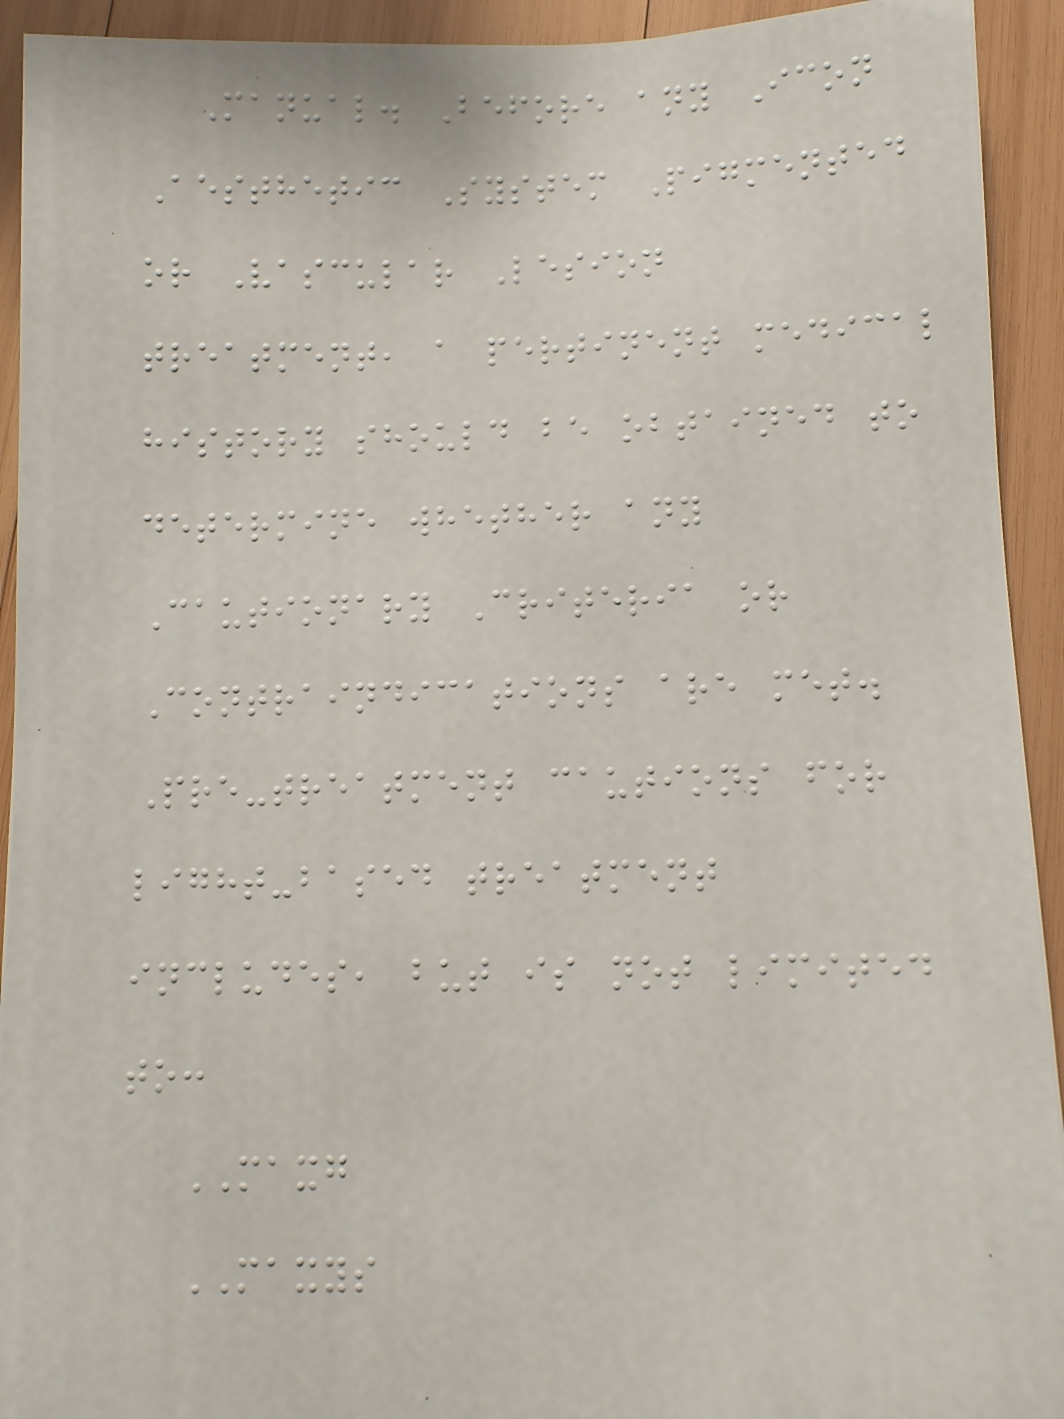Manual. Before any Icon
Aesthetic System Pigmented
or Vascular Lesion
treatment, a pertinent medical
history should be obtained to
determine whether any
Cautionary Criteria or
Contraindications are met.
Pre-treatment cautions for
light-based treatment
includes, but is not limited
to:
MAXG
MAXYS
